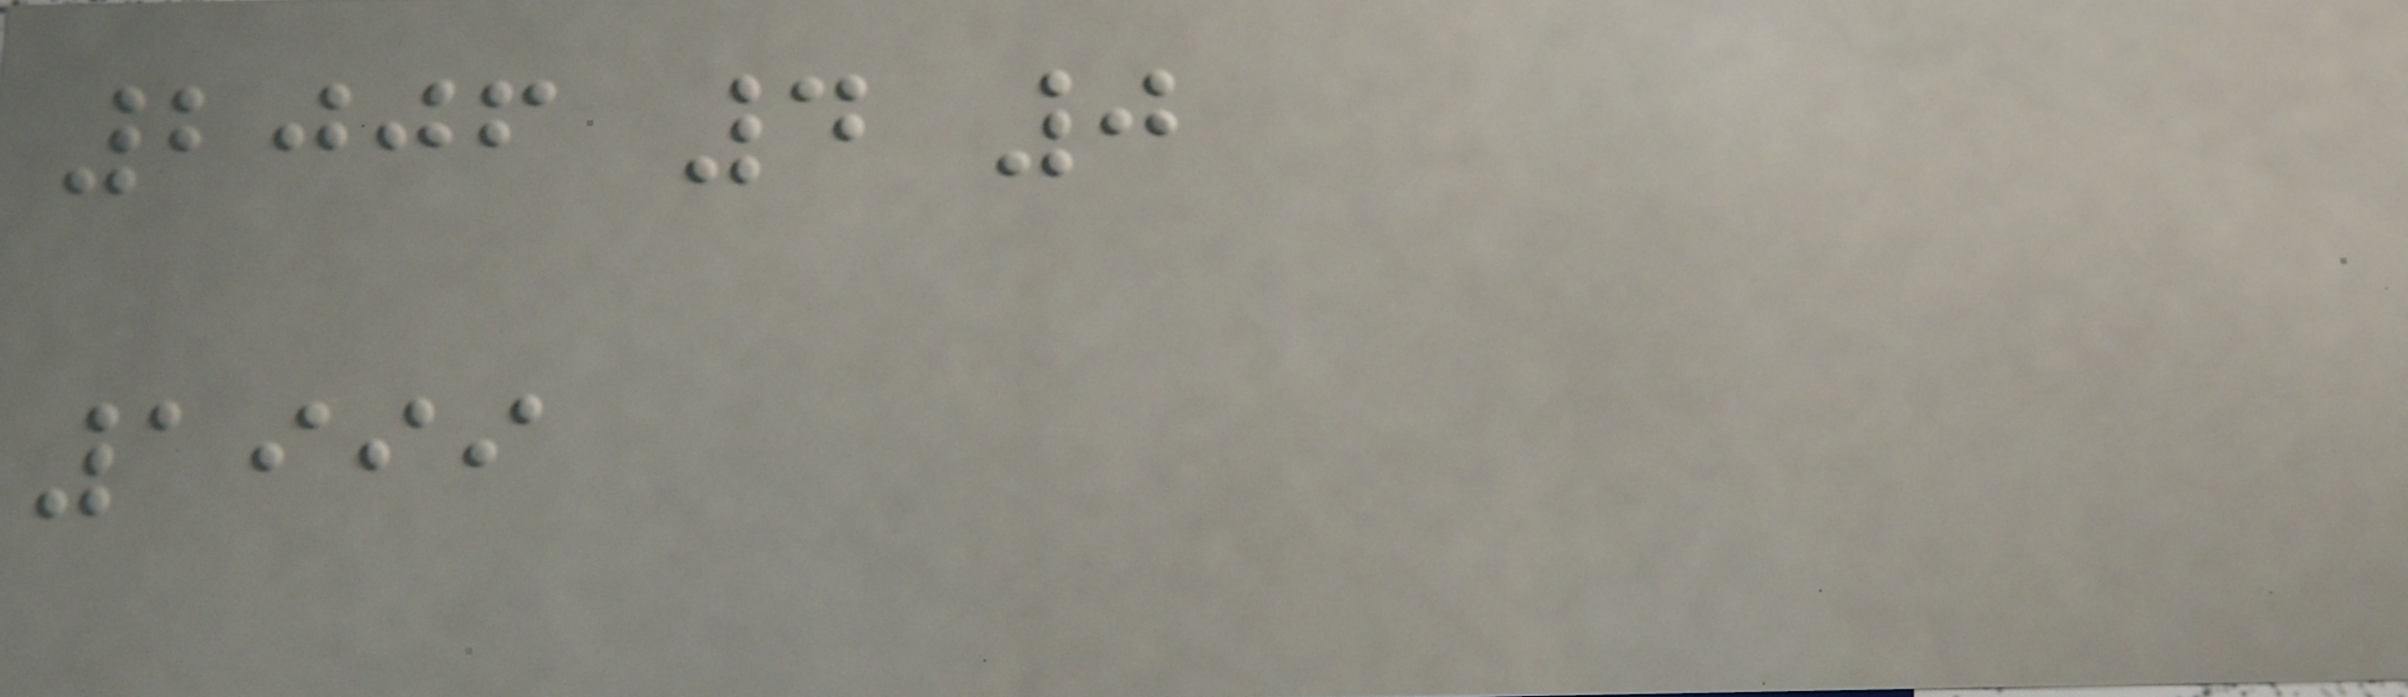2006 4 0
1999
